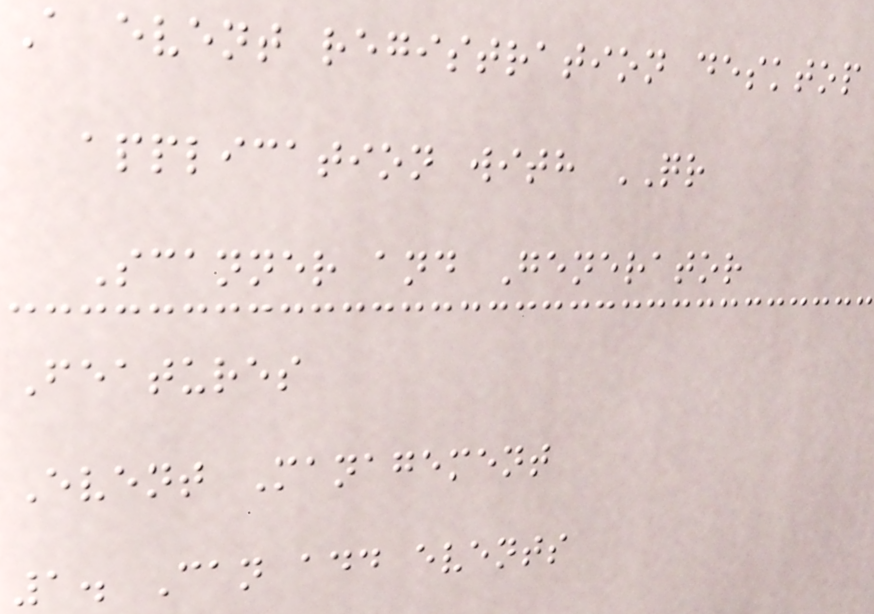A event registration desktop
application with QR
Scanner and Generator
Features
Event Management
1. Can add events
